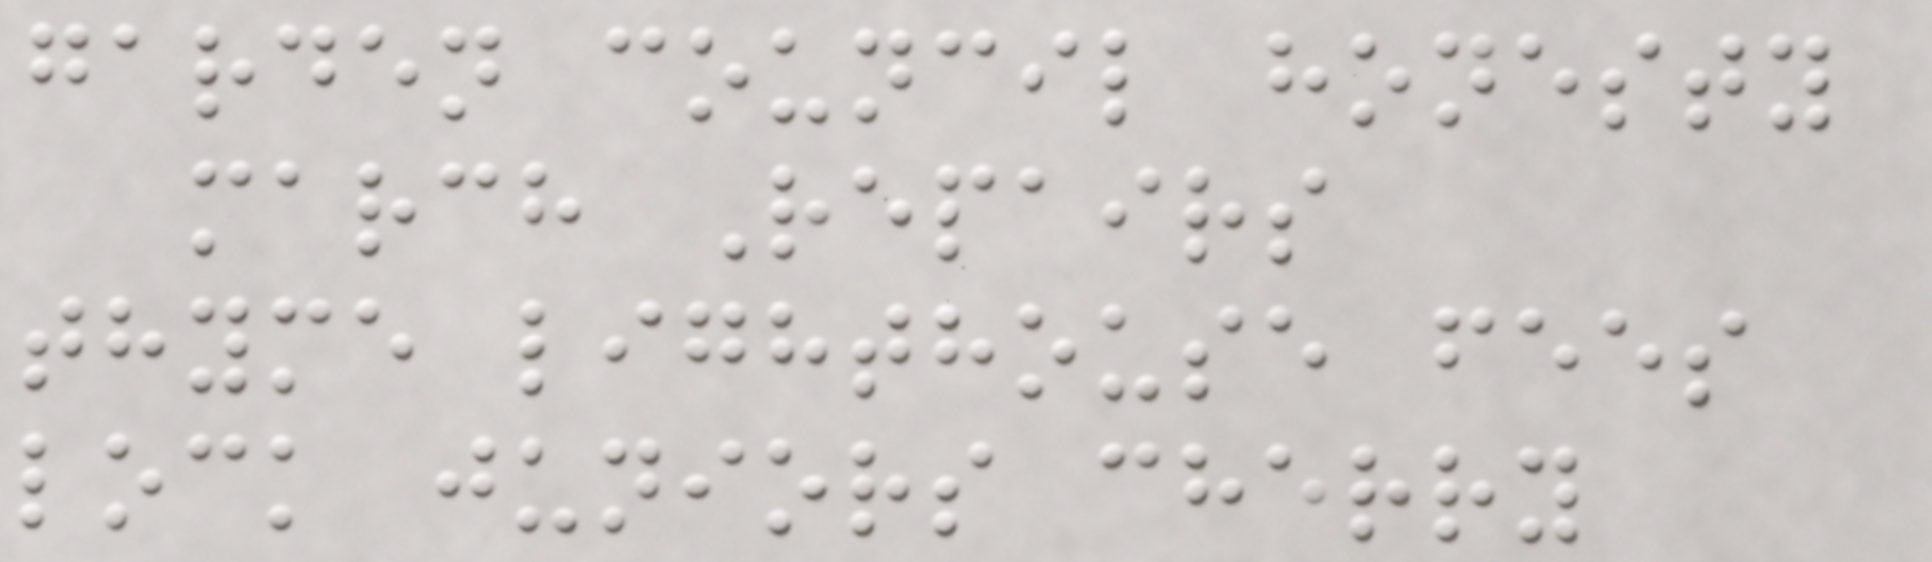garden council honesty
march Repairs
thyme lighthouse fees
lock juniors cherry
